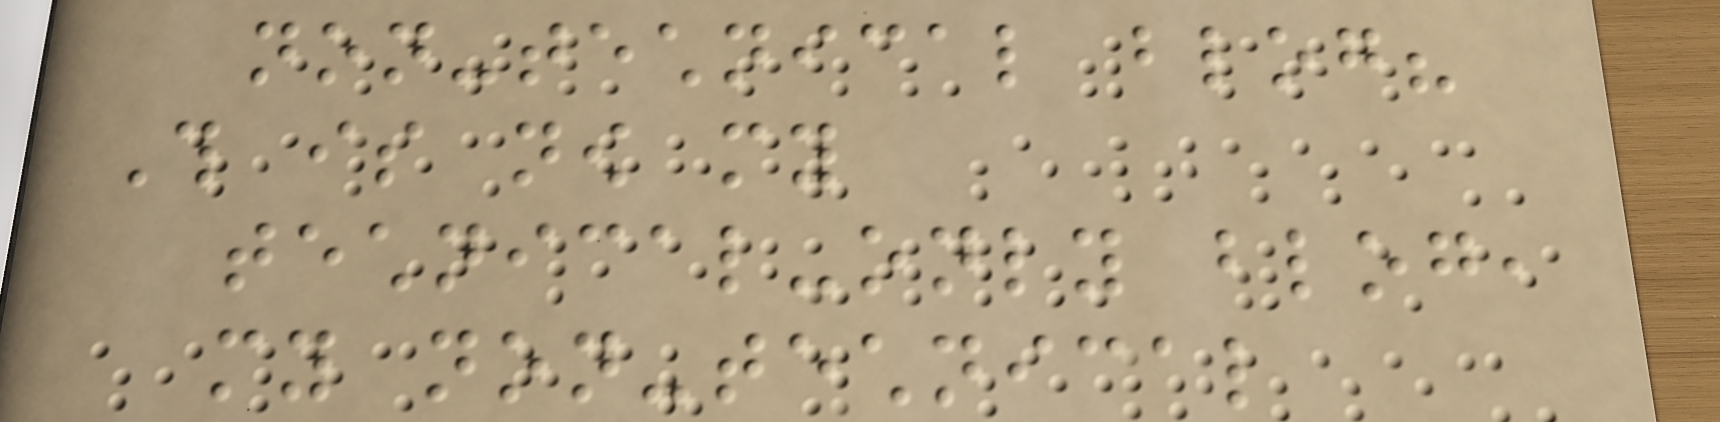non-technical blog?
This is now my
technical-only blog,
my non-technical
